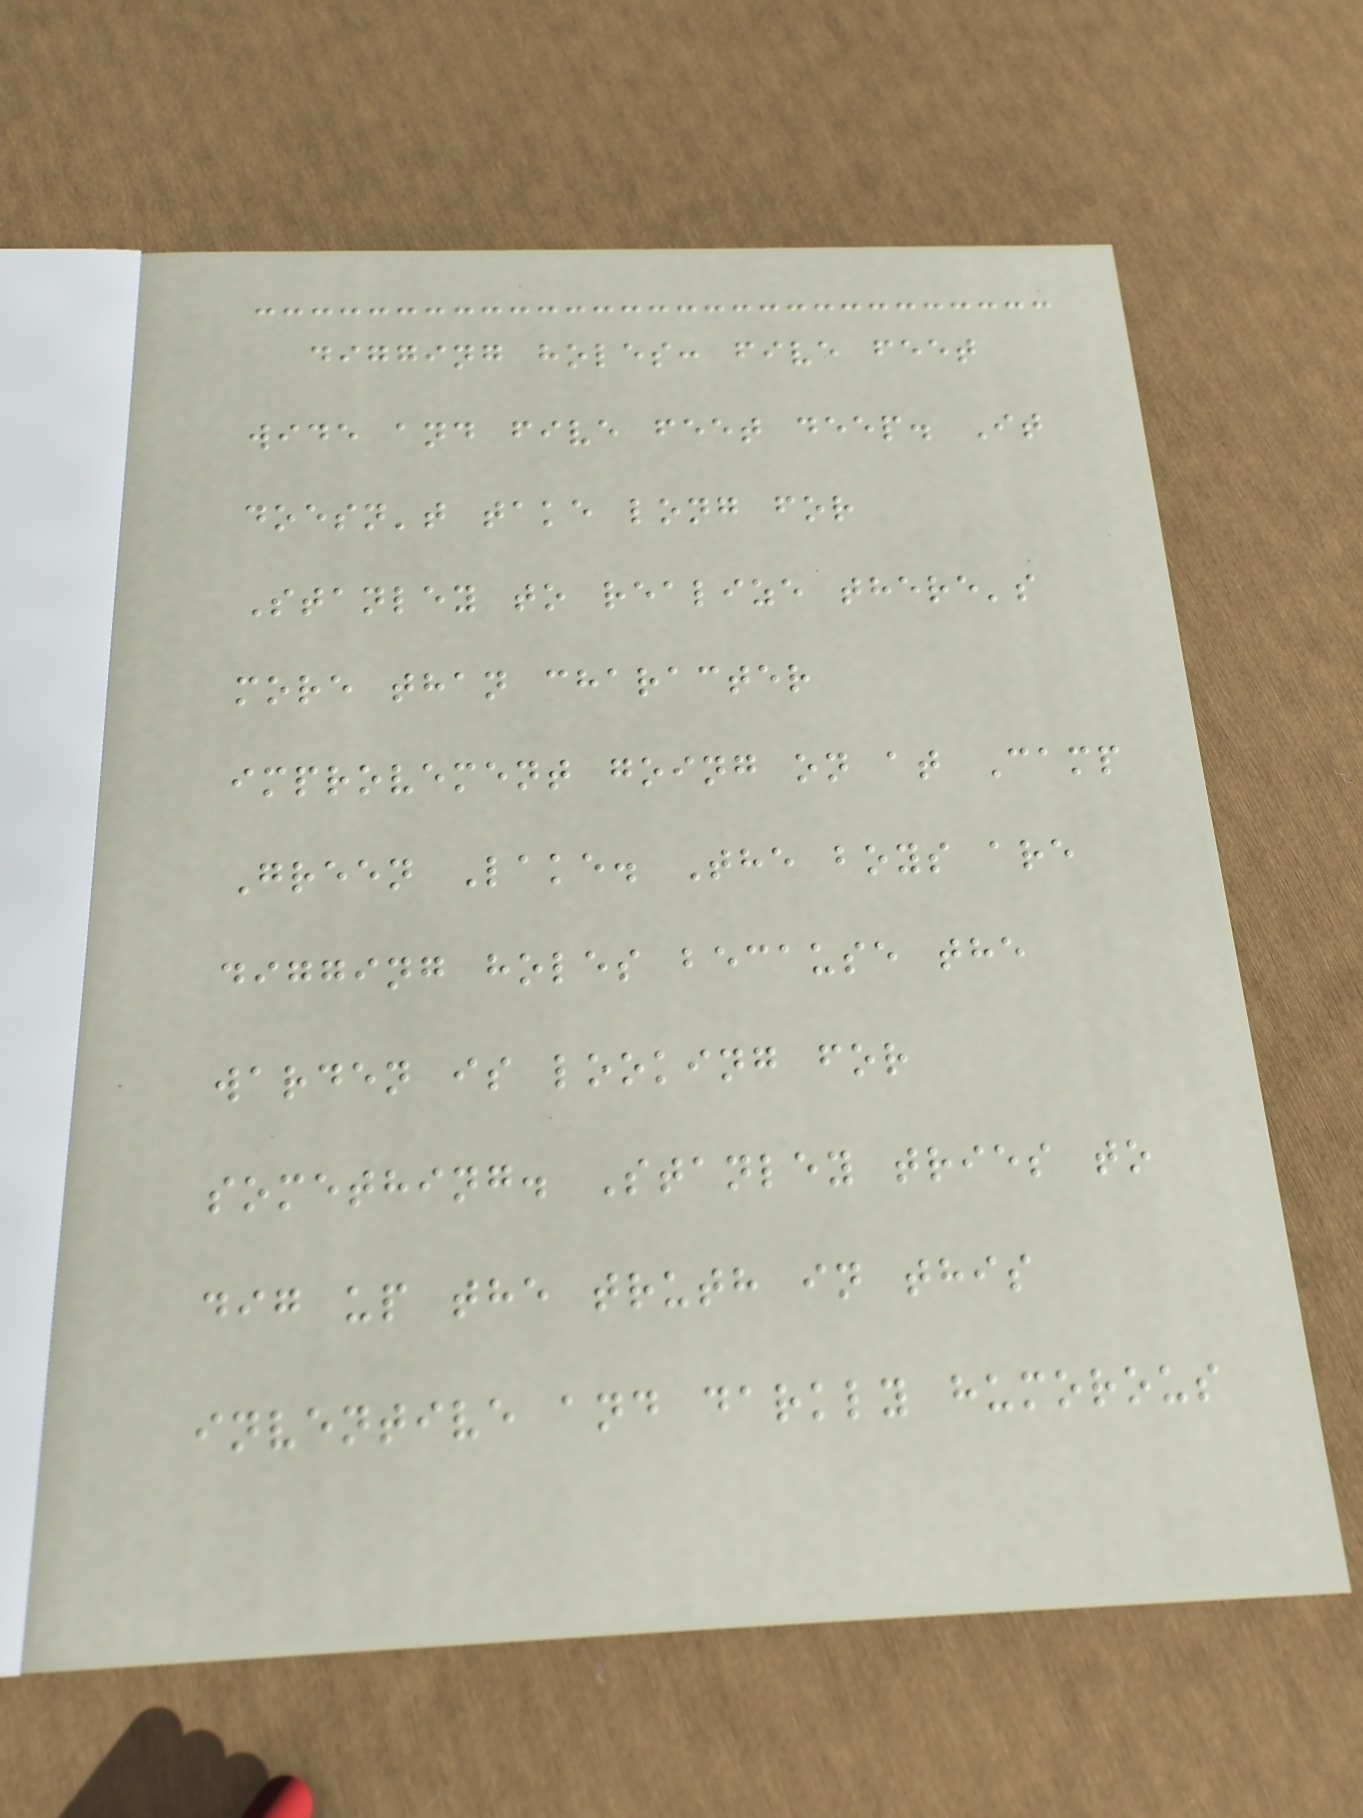digging holes: five feet
wide and five feet deep. It
doesn't take long for
Stanley to realize there's
more than character
improvement going on at Camp
Green Lake. The boys are
digging holes because the
warden is looking for
something. Stanley tries to
dig up the truth in this
inventive and darkly humorous
